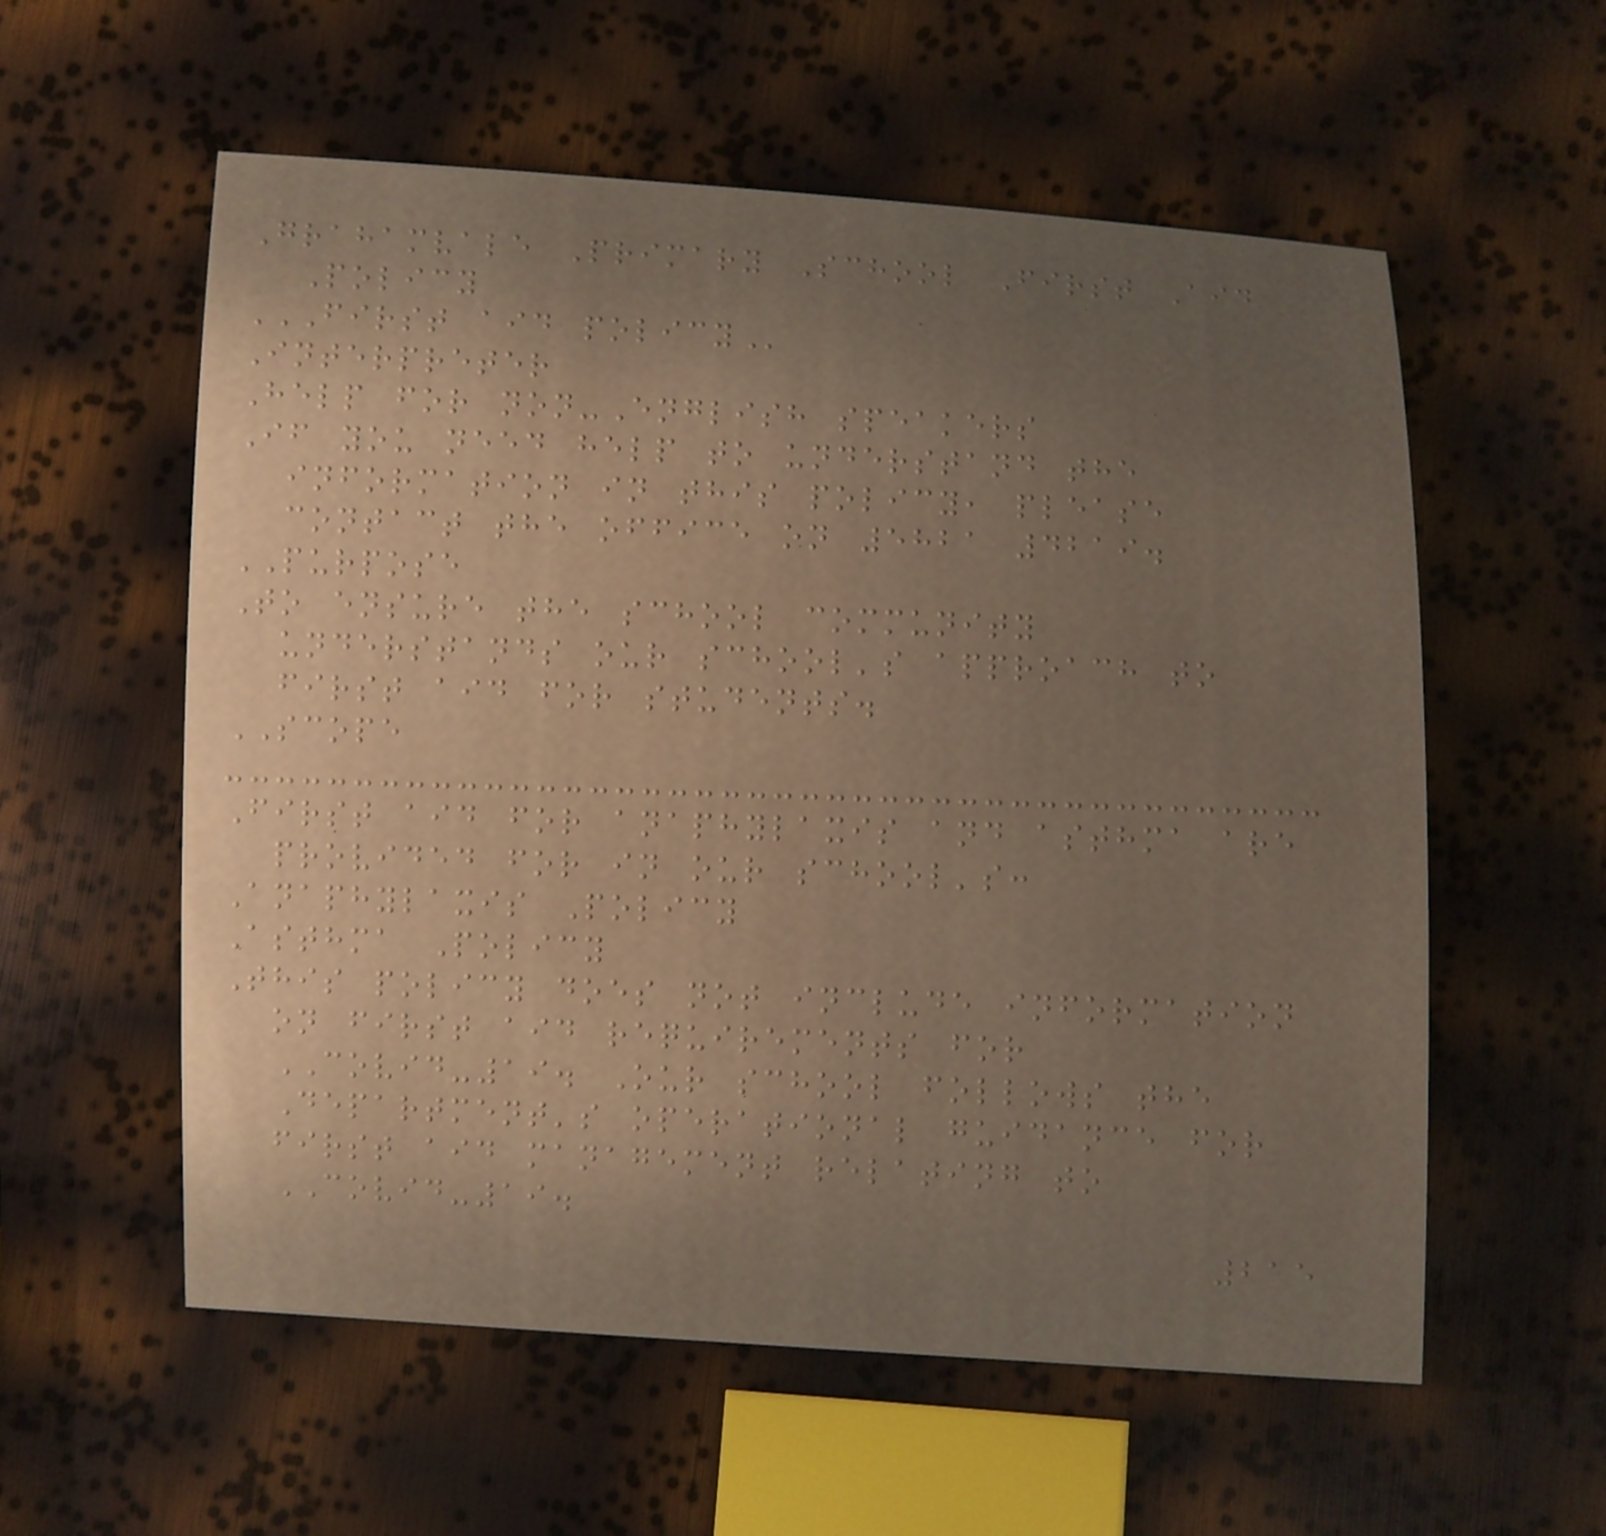Grahamvale Primary School First Aid
Policy
FIRST AID POLICY
Interpreter
Help for non-English speakers
If you need help to understand the
information in this policy, please
contact the office on 5821 4219.
PURPOSE
To ensure the school community
understands our school's approach to
first aid for students.
SCOPE
First aid for anaphylaxis and asthma are
provided for in our school's:
Anaphylaxis Policy
Asthma Policy
This policy does not include information
on first aid requirements for
COVID-19. Our school follows the
Department's operational guidance for
first aid management relating to
COVID-19.
215
